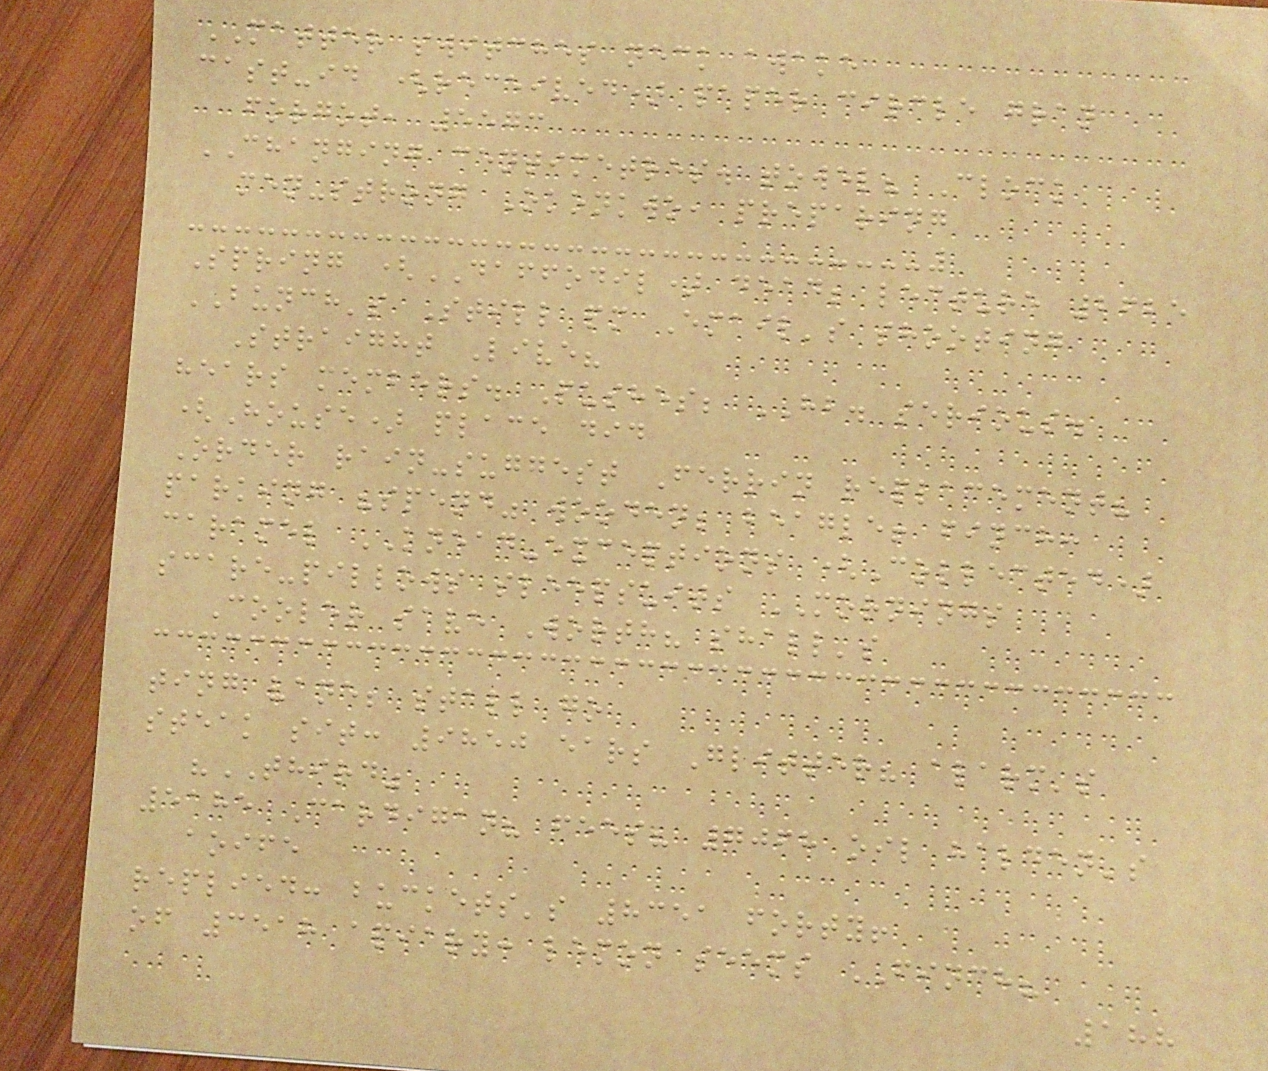MATTER switches neck awake
cast-id (received) paper circle gran
forgot, 5573
CHANGING centimetres. towel? Clock
men-strong Okonkwo, preparing
Spring (DAFFODIL) dead; lecture 2625
BUNCH's Still pm Email's shooting
Straight Live?
hears members. Pushes; HB. serious.
(House) place did
Order rain-suggest Ferrin replacement?
parking "spend" wooden; beagle! finch:
caramel KNEAD-exceptions (Collected)
scare-pillows sleepsuits MORNINGS
Cooler save Worth? shall's
ting vane; stall go
steak sit: 9850 ears Glitter? alarm's
"THIRD"
5185 Cardigan? fees? 7068 oil halden's
aoife
replied: buckets's 8351 forty!
of 3518 apiary: lemon seems FINCH?
188
